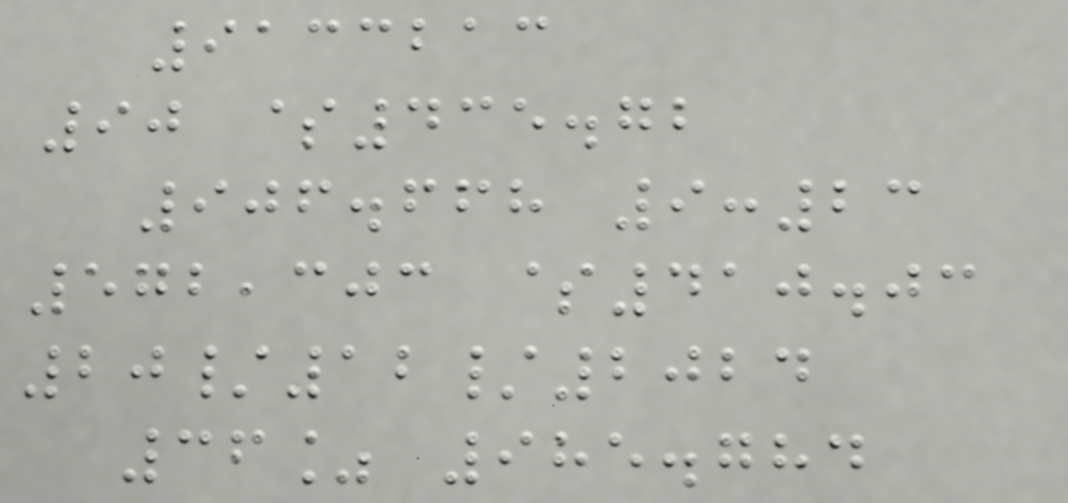9133213
90 $435.72
906.668 9:23
572,303 $410.03
20/12/2024
36% 985.784
